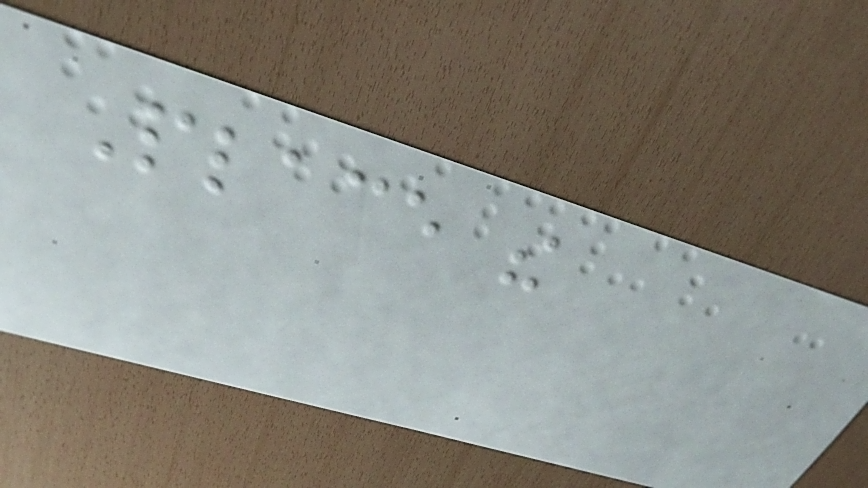Place the
